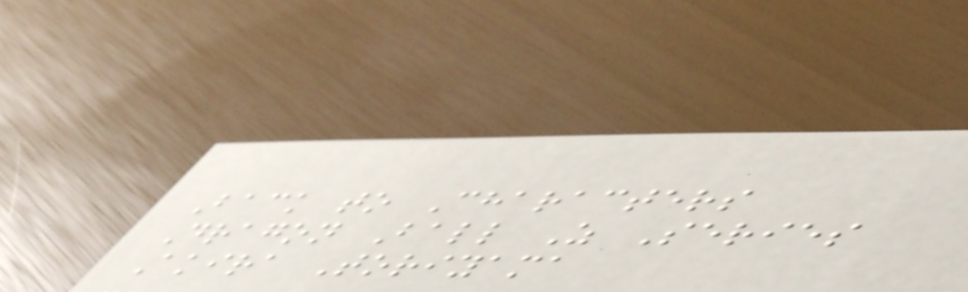Back to Characters
Dragon Ball Z Series
Akira Toriyama
